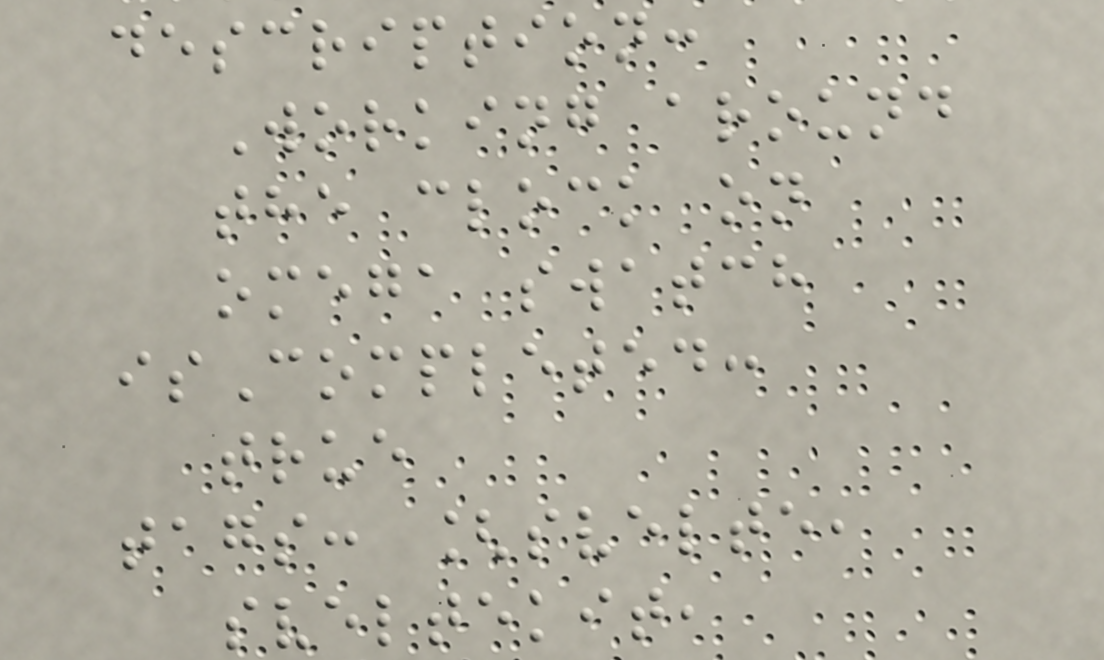description:
Working around
the clock on
omega swatch
isCompleted:
true
tags: [svelte,
sveltekit,
